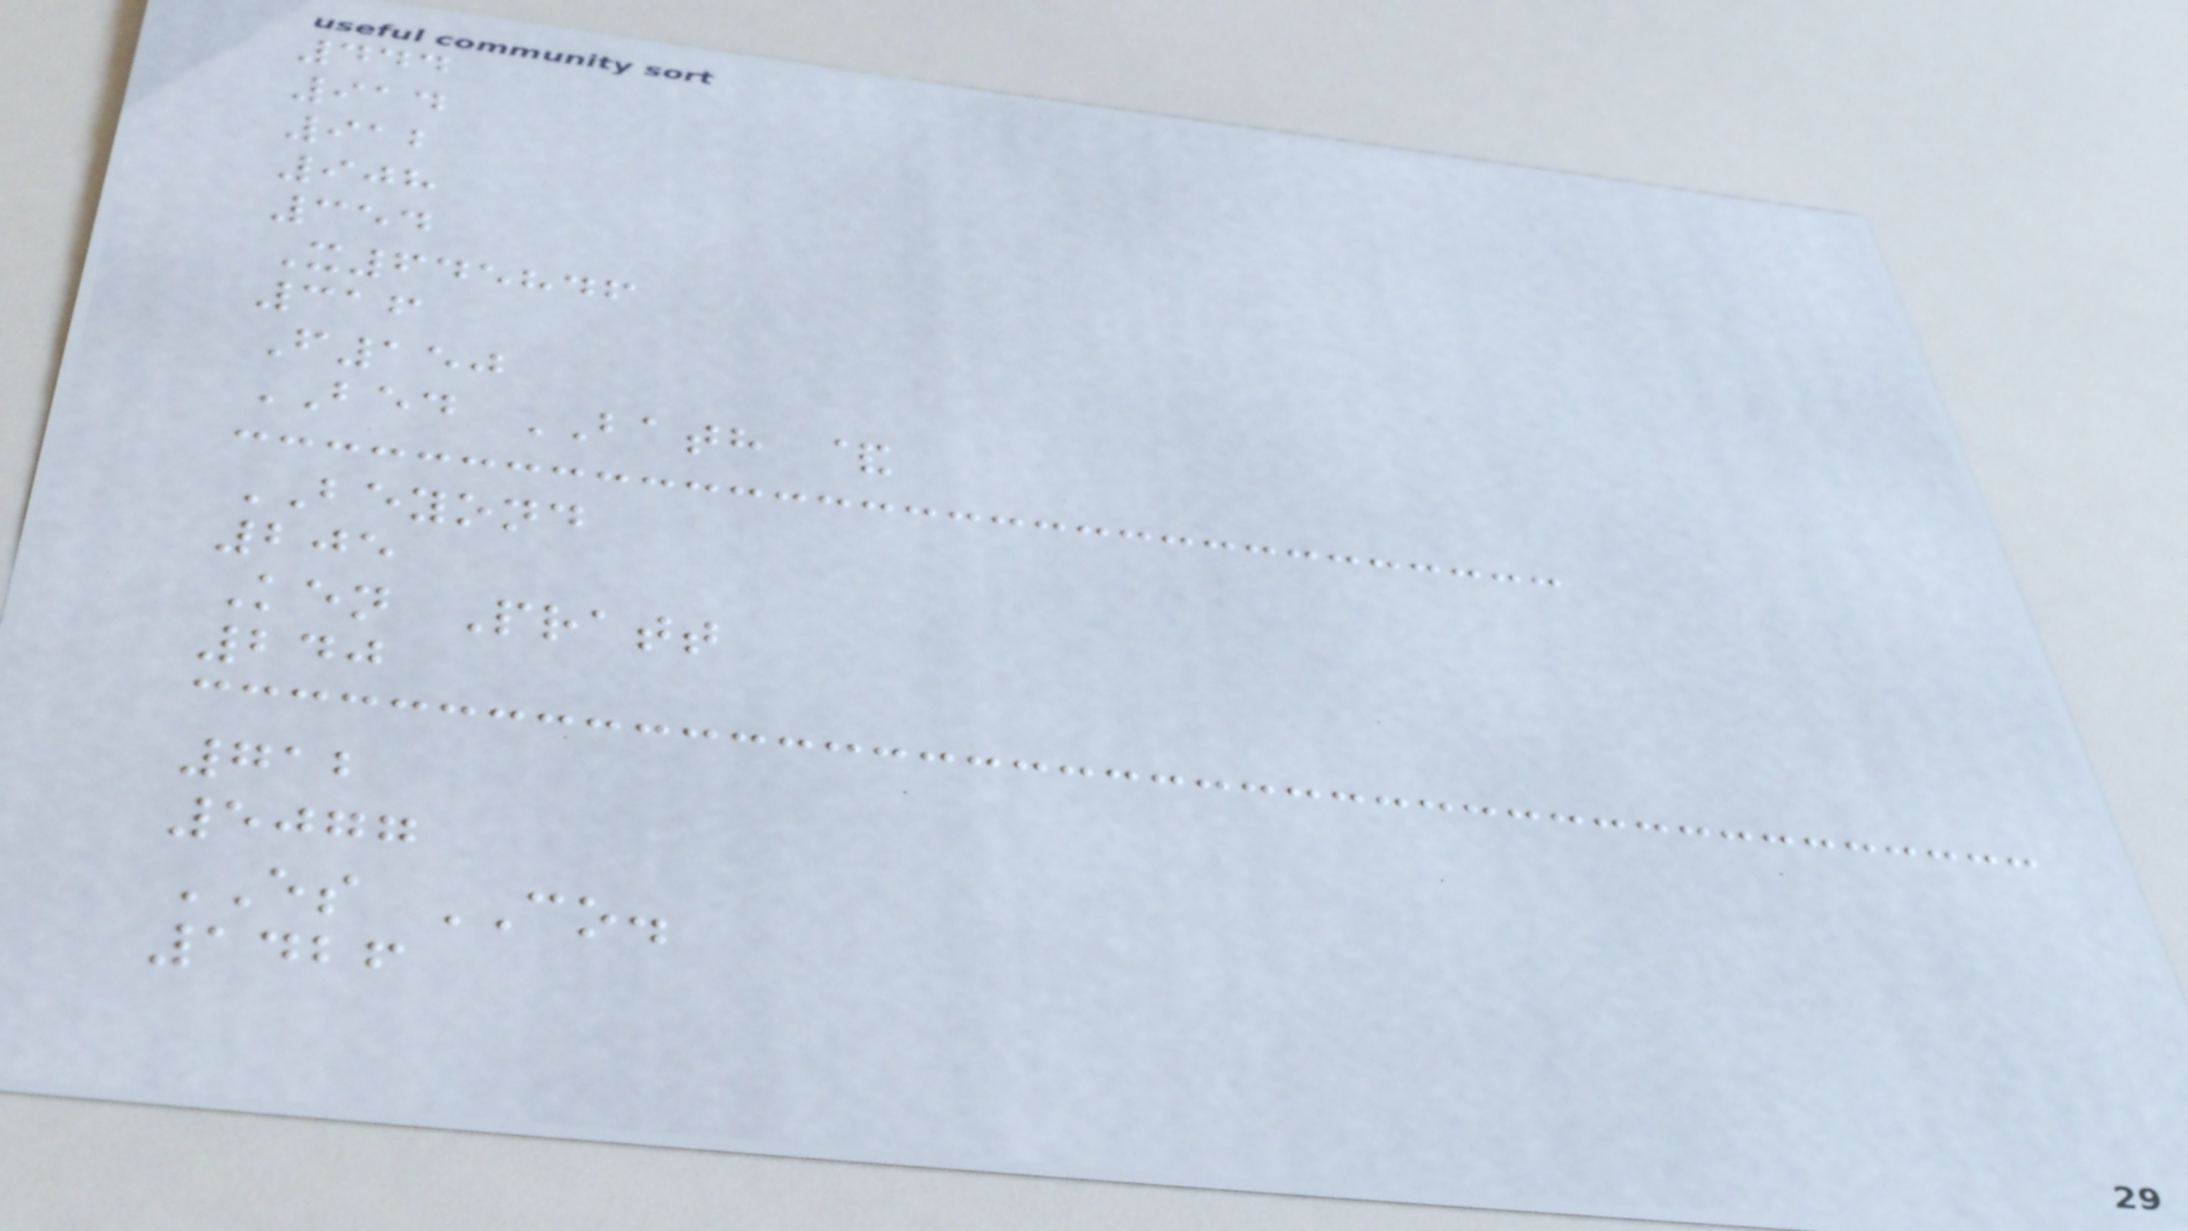444
914
912
908
354
X645846
316
F150
BED BATH &
BEYOND
205
Ken Pratt
240
712
5077
ES CO.
1426
